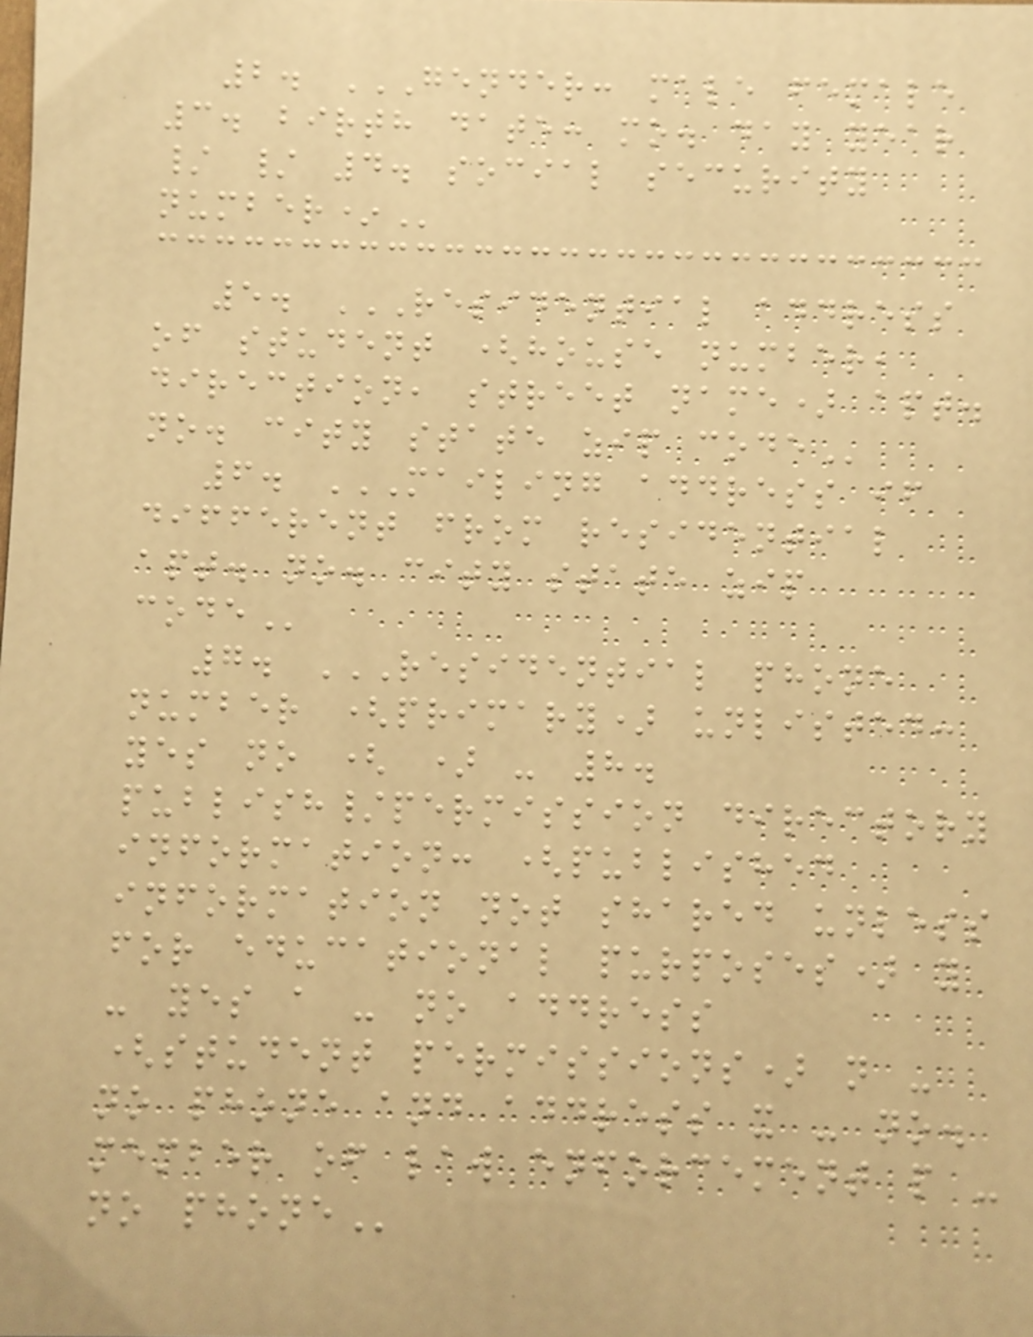2. GENDER: MALE FEMALE
3. BIRTH DATE: MO. DAY YEAR
/ / 4. SOCIAL SECURITY
NUMBER*
5. RESIDENTIAL ADDRESS
OF STUDENT (HOUSE NUMBER,
DIRECTION, STREET NAME) APT.
NO. CITY STATE ZIP CODE
6. MAILING ADDRESS IF
DIFFERENT FROM RESIDENTIAL
APT. NO. CITY STATE ZIP
CODE
7. RESIDENTIAL PHONE
NUMBER (PRIMARY) UNLISTED:
YES NO ( ) - 8.
PUBLISH/PERMISSION DIRECTORY
INFORMATION: (PUBLISHED
INFORMATION NOT SHARED UNLESS
FOR EDUCATIONAL PURPOSES) Y
- YES A - NO ADDRESS
(STUDENT PERMISSIONS) N -
NO PHONE AND ADDRESS X - NO.
MEMBER OF LAW ENFORCEMENT P -
NO PHONE
